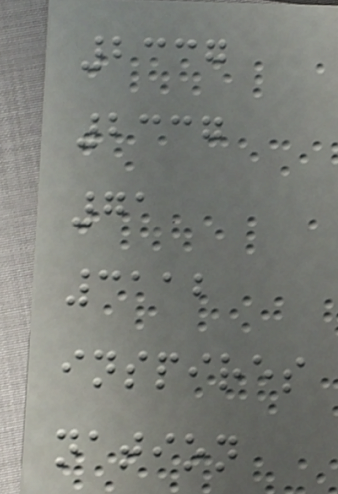2337
2337
71
3112
inspires
nation
